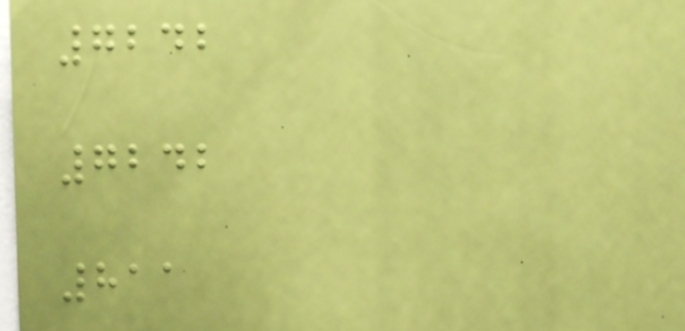7242
7242
811
